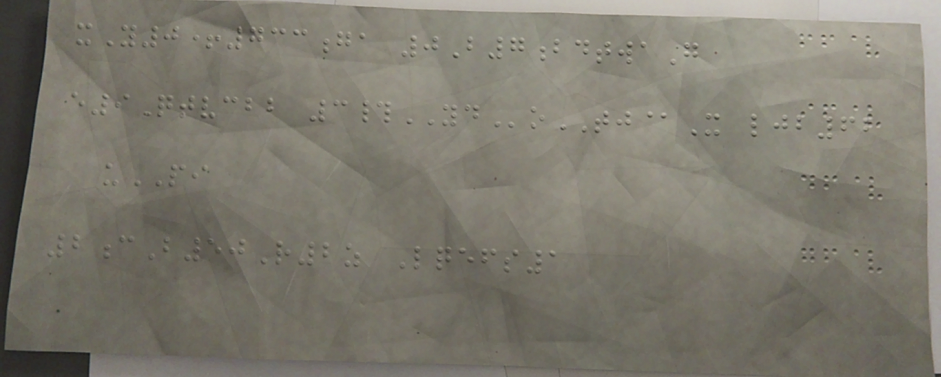xY0+733ga 0B7bdtwaG
e9Qtvcbb 3#YDoTJ@X ljb62
uPI
2cB50R2z Lqefs1
